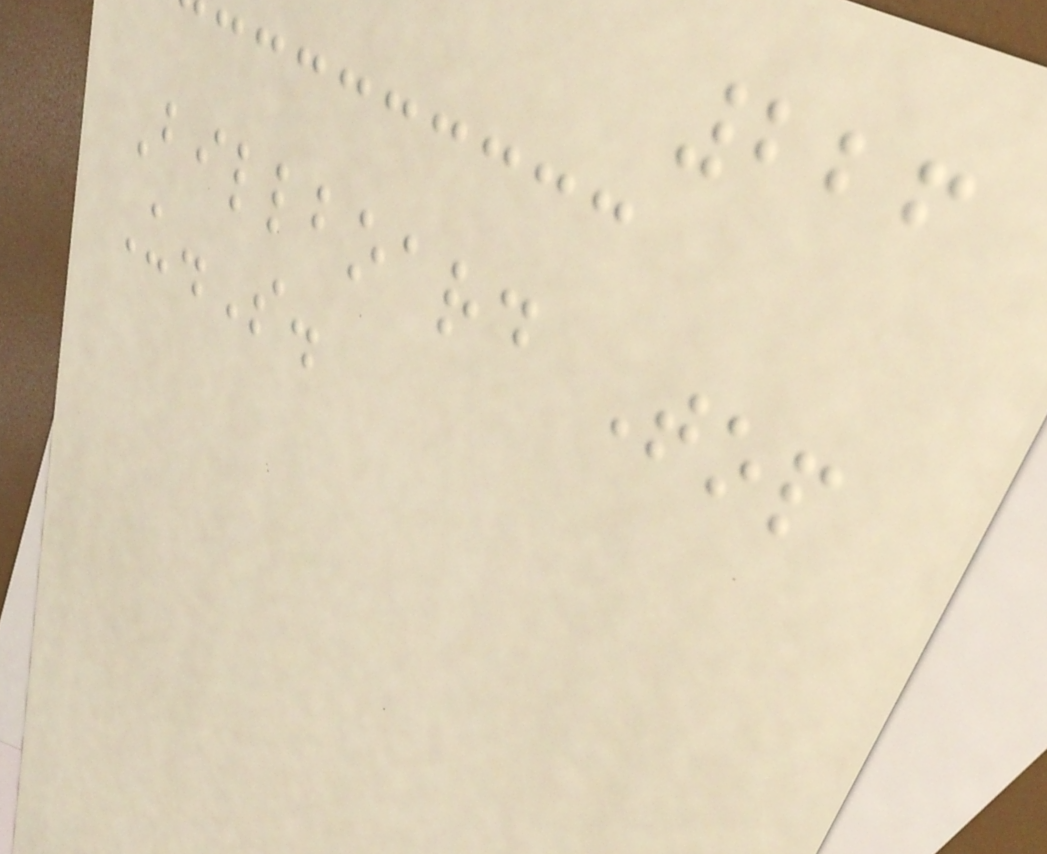226
Billboard Top
U.S.
